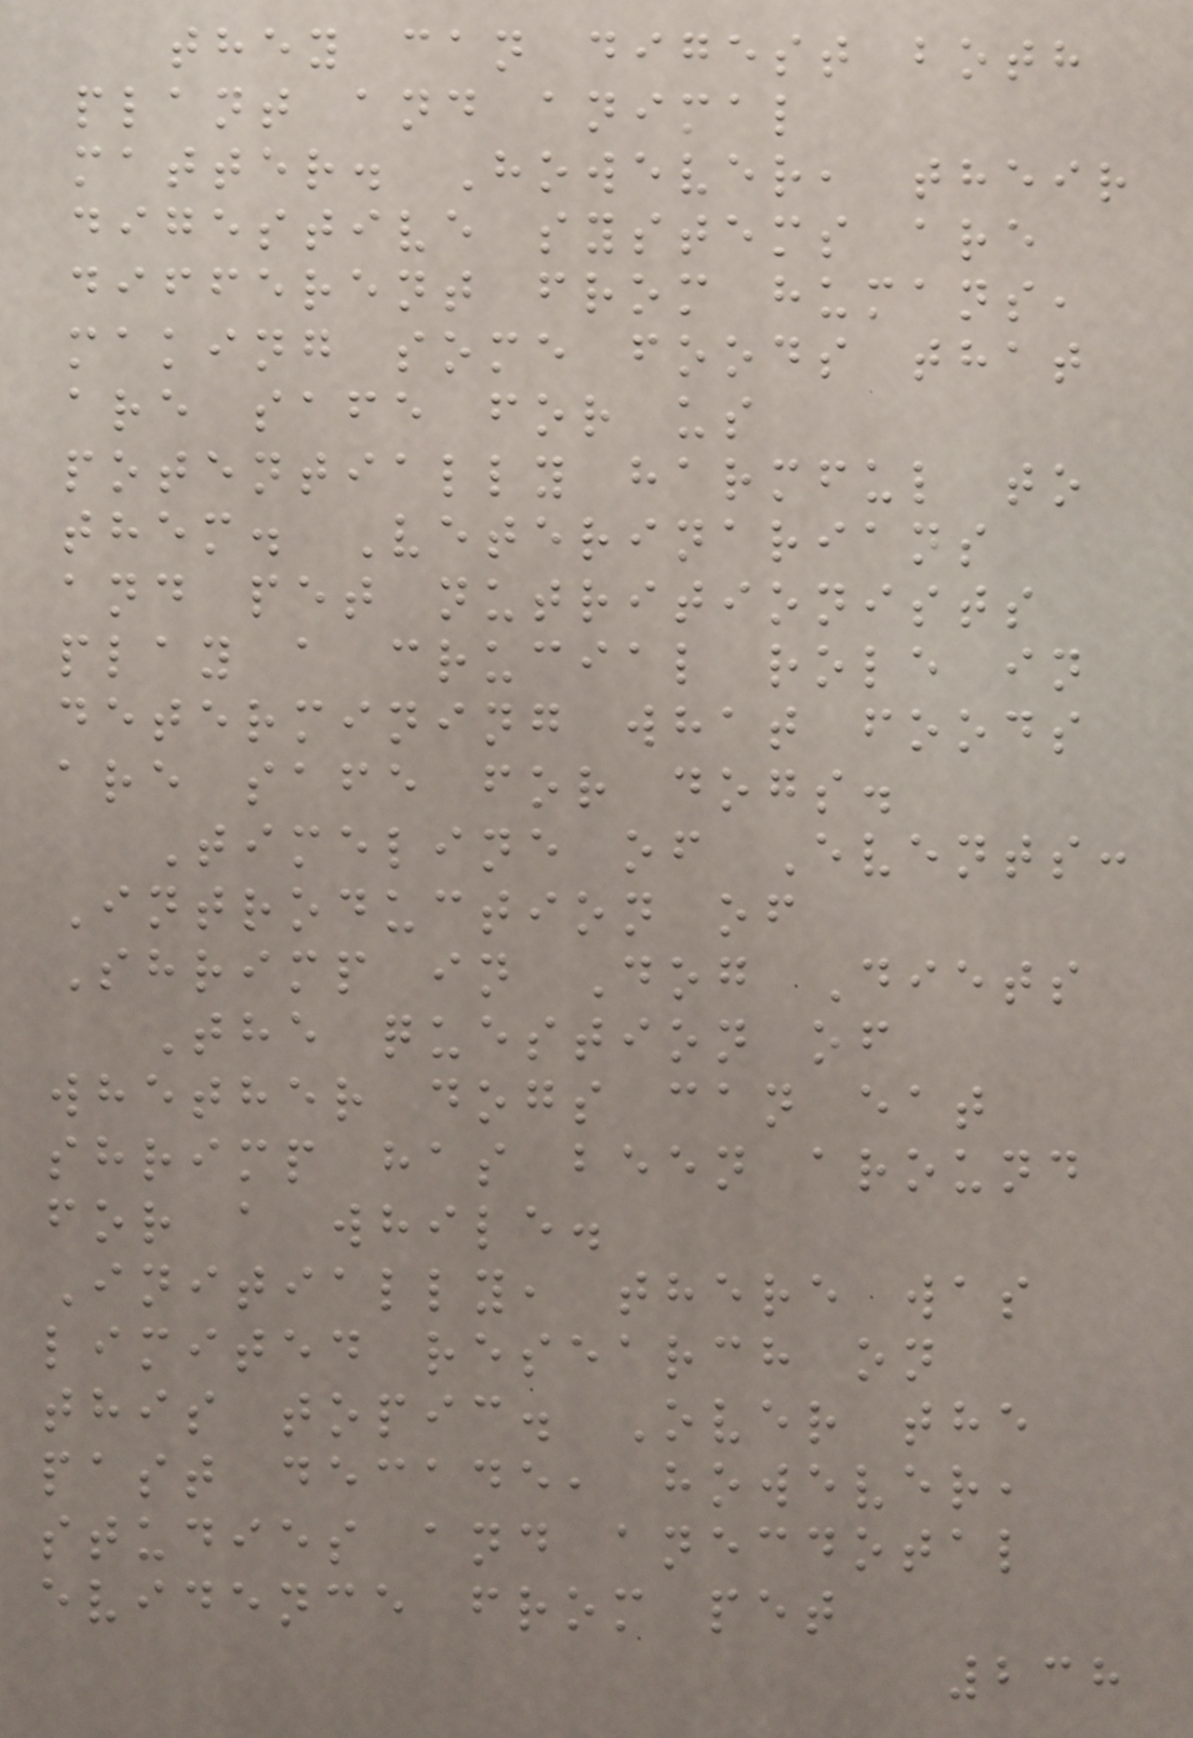they can digest both
plant and animal
matter. However, their
digestive systems are
different from humans,
making some foods that
are safe for us
potentially harmful to
them. Veterinarians
and pet nutritionists
play a crucial role in
determining what foods
are safe for dogs.
Timeline of Events:
Introduction of
Shrimp in Dog Diets
The question of
whether dogs can eat
shrimp has been around
for a while.
Initially, there was
limited research on
this topic. Over the
past decade, however,
studies and anecdotal
evidence from pet
238
